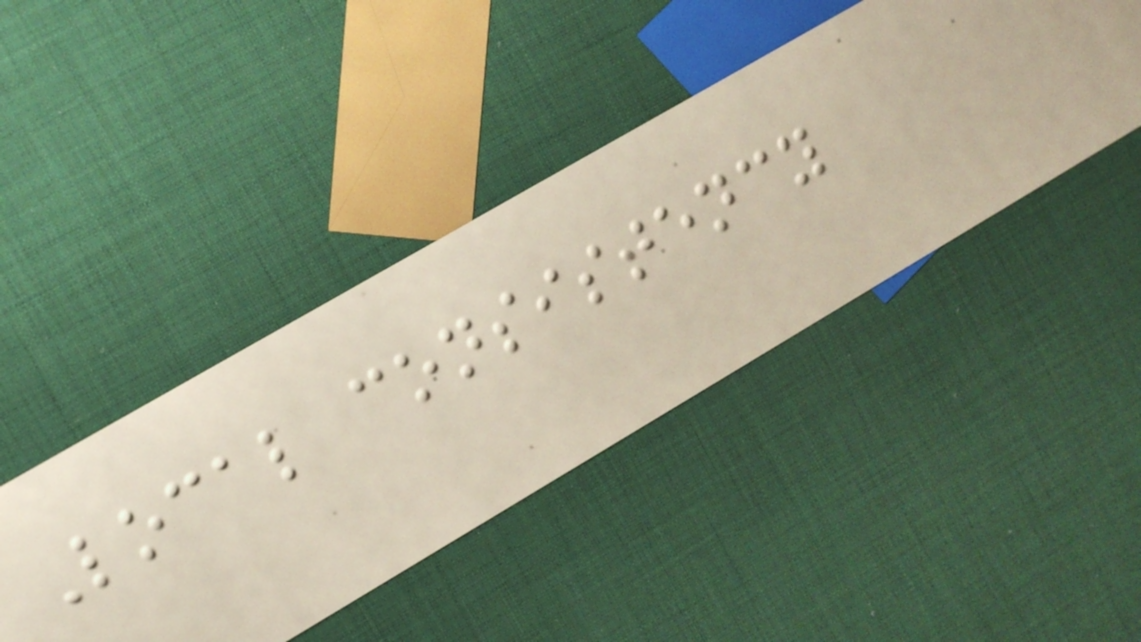Local consistency
